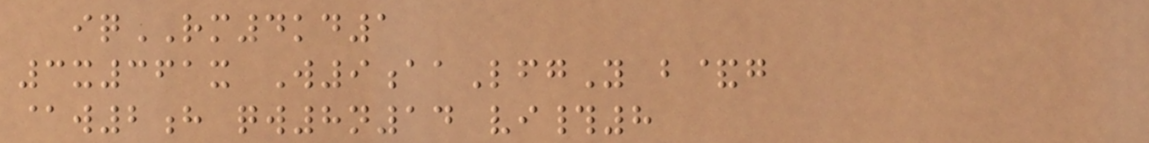iqRM4kd1
3x361x W9aaLfgY b&g
@w2h qw8n14 vi#8
